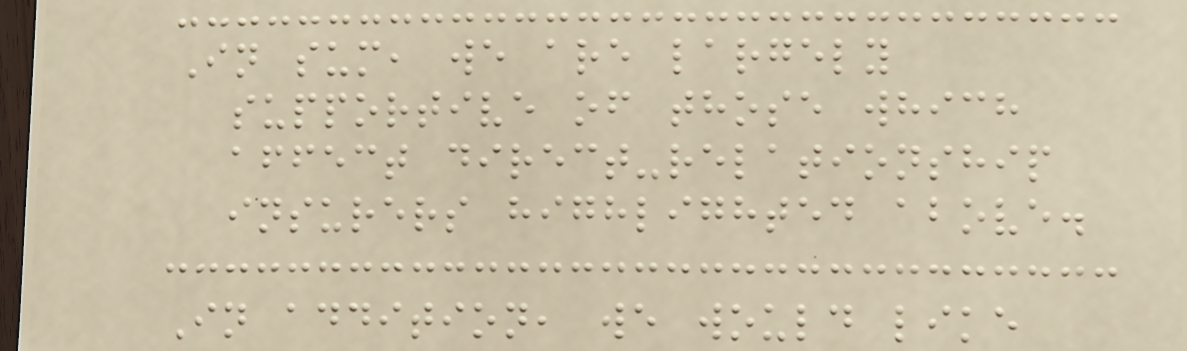In sum, we are largely
supportive of those which
affect direct-relationship
insurers highlighted above.
In addition, we would like
